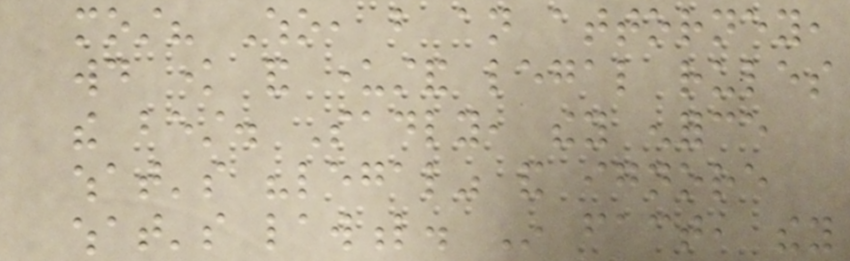most? Who, but an attorney,
would know and understand legal rules
the best. Sadly, they enforce
what's "legal" and ignore
what's lawful. In fact, they
